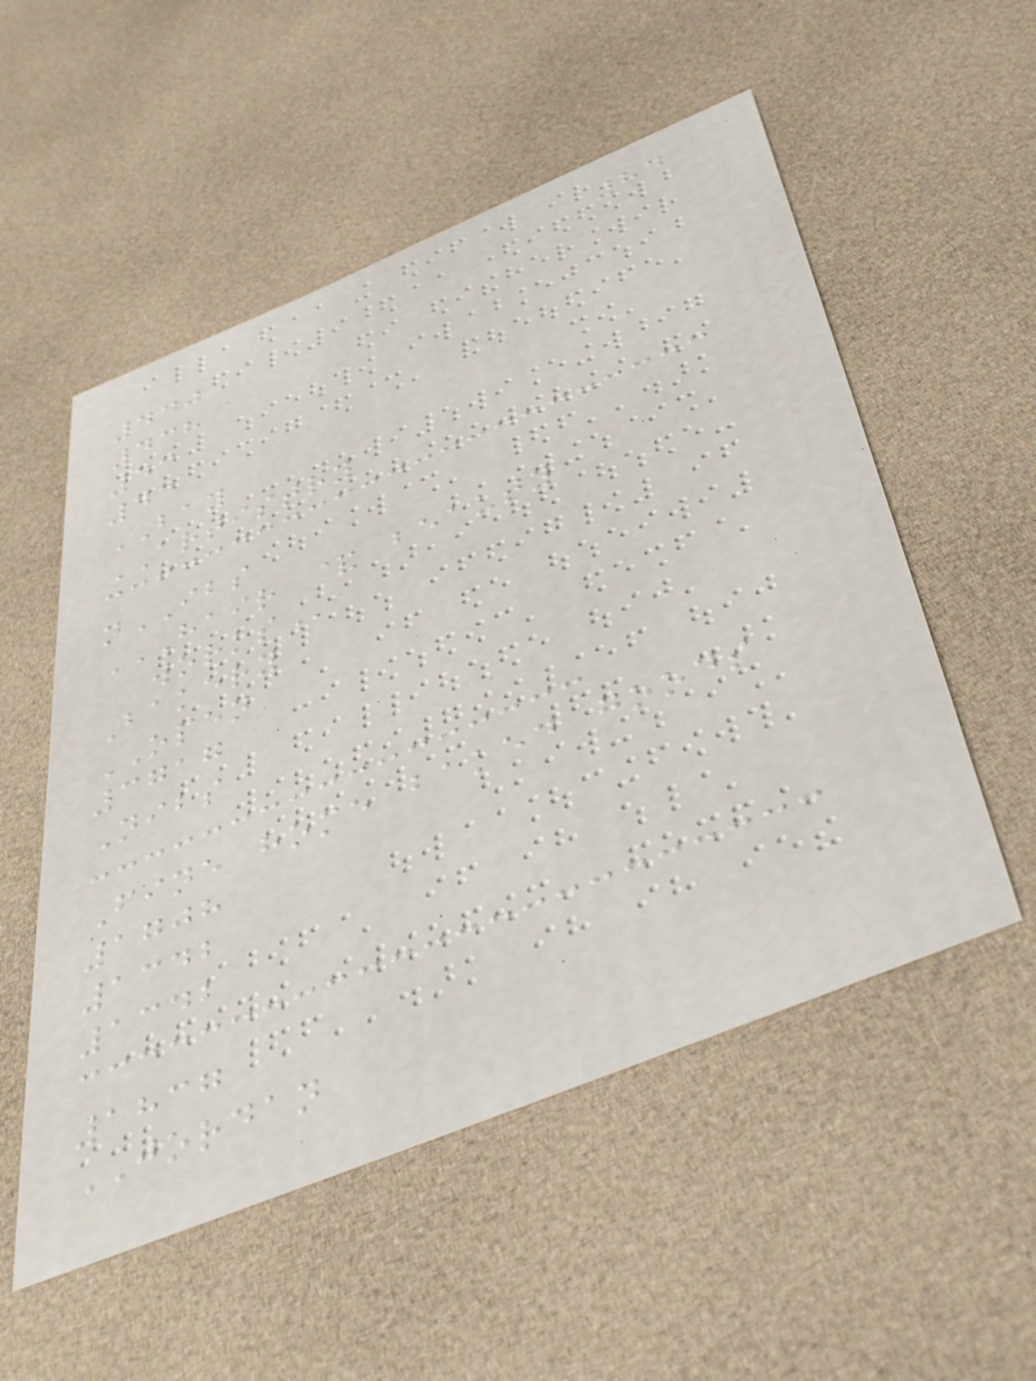84
440
438
43
43
BAY
ARTISTRY
nIBS
HAIR & BEAUTY
WORKS
Bakery
OPEN
3717
Nibs
Fine home baked goods
1708
1342
1342
1837
JORDAN
